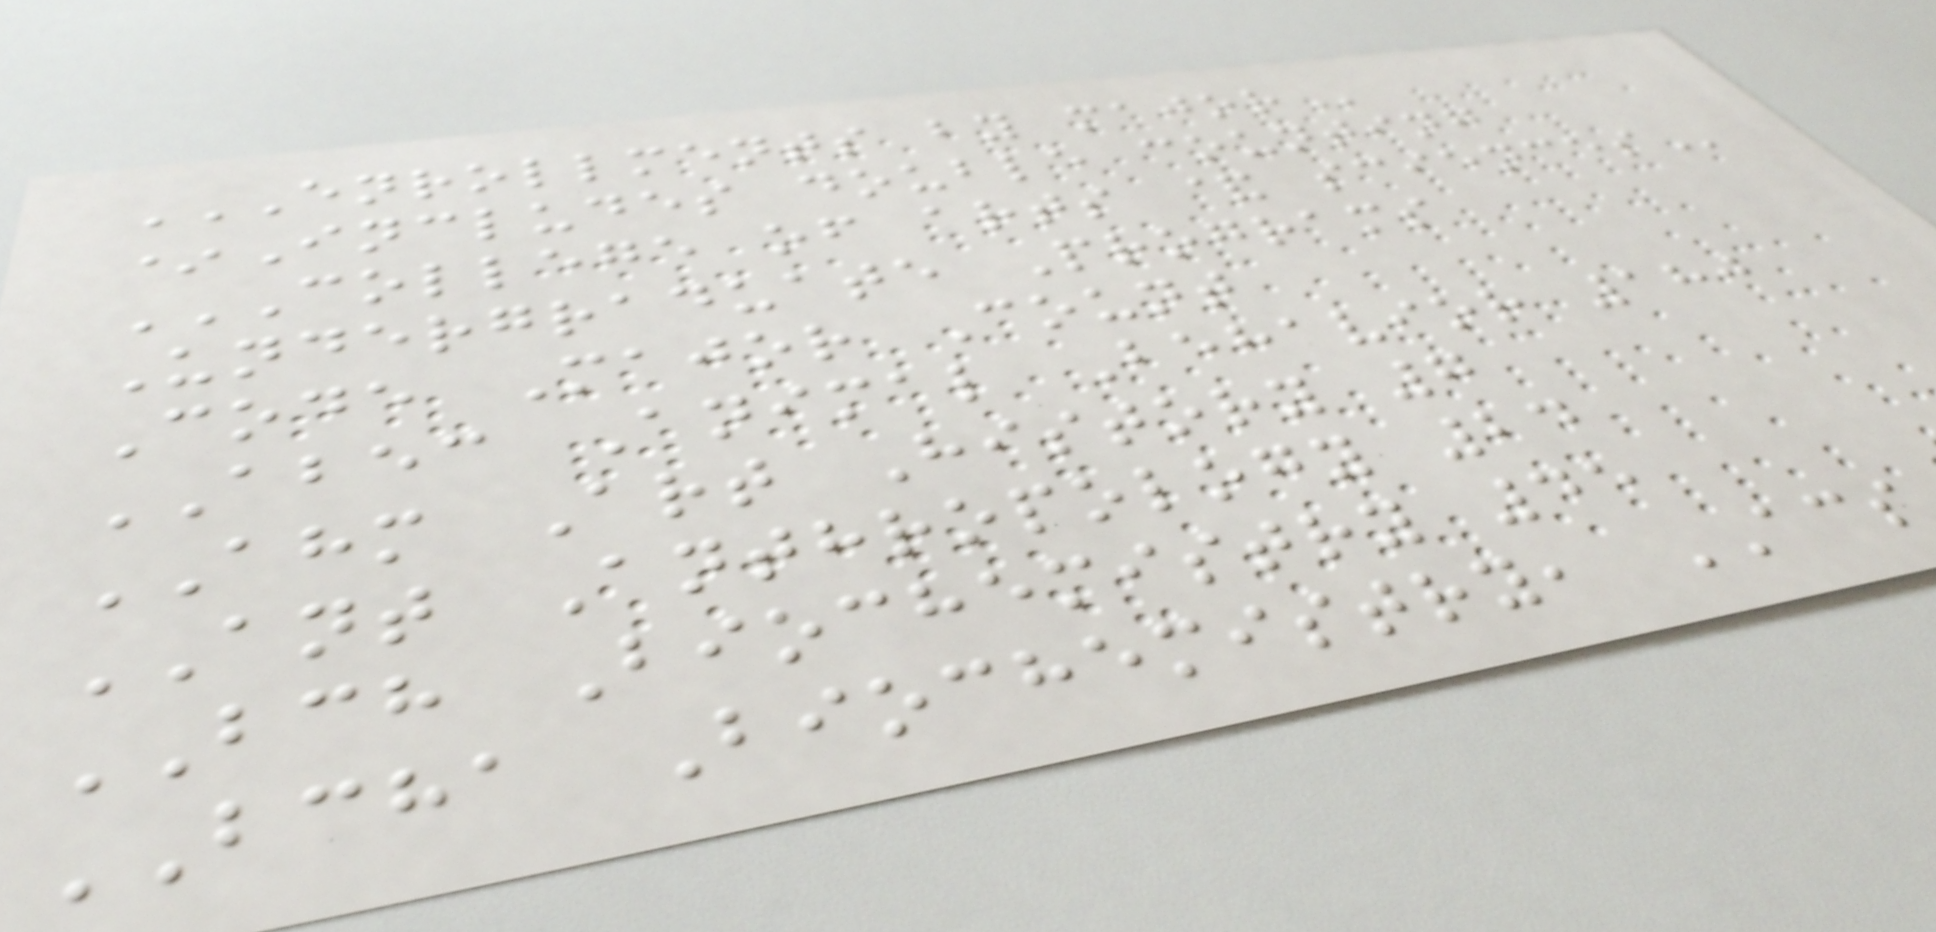ENROLLMENTS BY MAJOR
*Includes double counting
COLLEGE OF ARTS & SCIENCES
Undergraduate Programs
Code Major Count
ABEC Animal Behavior 180
AHM Art History 7
ANT Anthropology 24
BCH Biochemistry 45
BCHA Biochemistry, ACS
